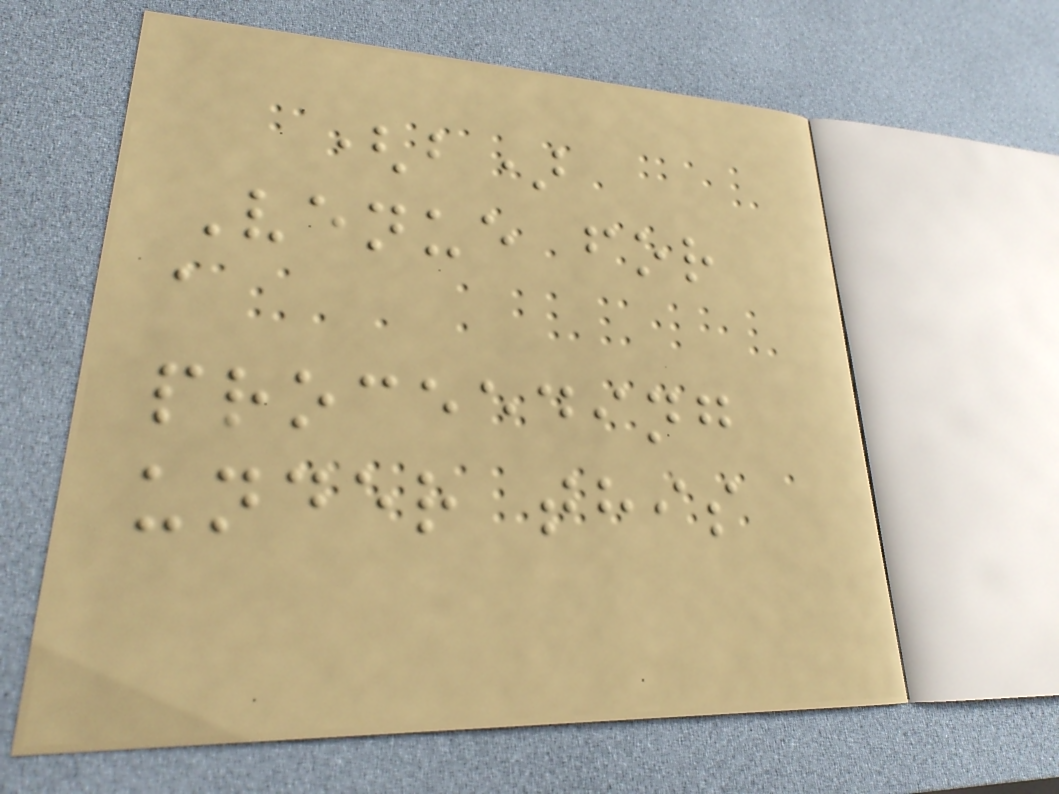(b)
Venue for
a
proceeding
under this
